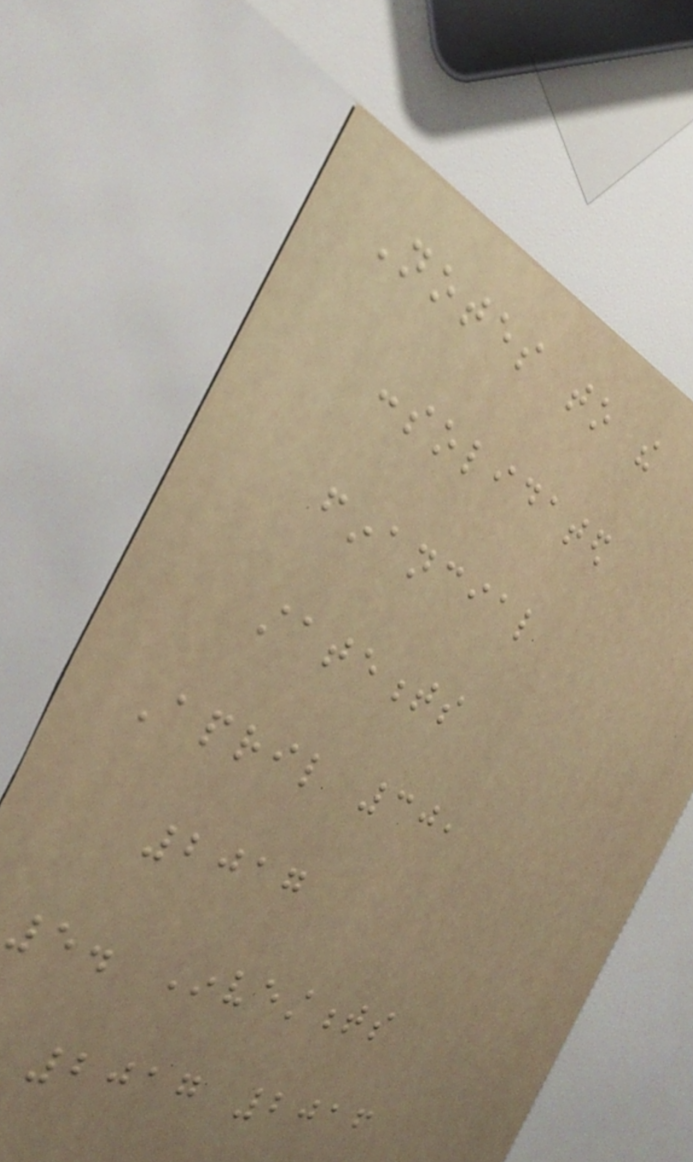Notes to the
consolidated
financial
statements
April 30,
2017
5. Investments
2017 2016
